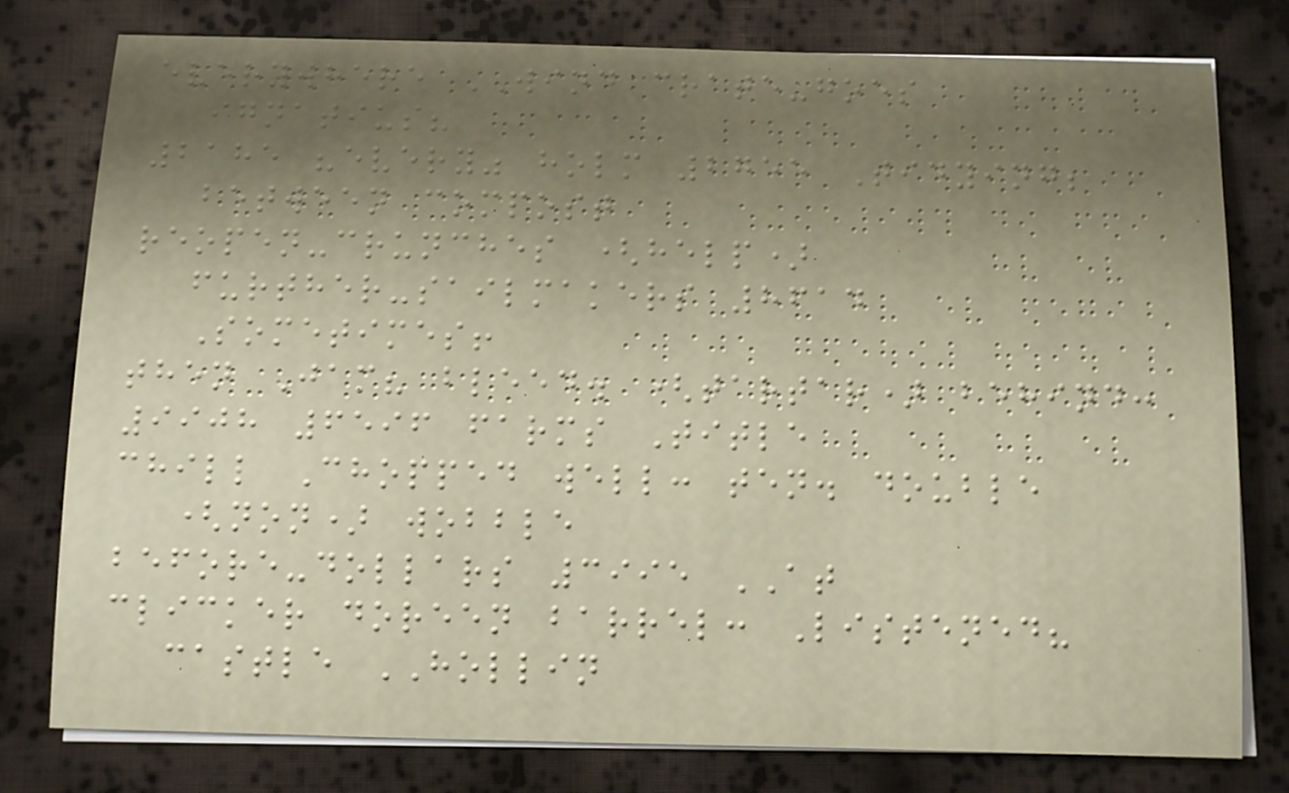everywhere WIND crate-goes
ignatius?
2185 "every" holm 2755 Tidying;
between compost
reopen-crunches (help)
further-sailmakers 8614
Sometimes!
then Jam? bleed. (tartar) behind:
9908 6596 farms Title
chill Chopped well: ten. double
(non) wobble
before-dollars 3995 AT
clicker doreen barrel: Listened?
castle HOLLIN
